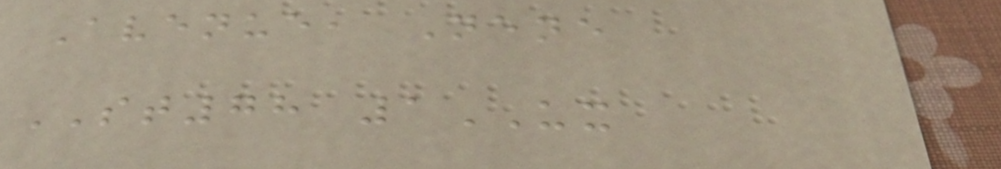Avenue, Nene
ST78 1UX
